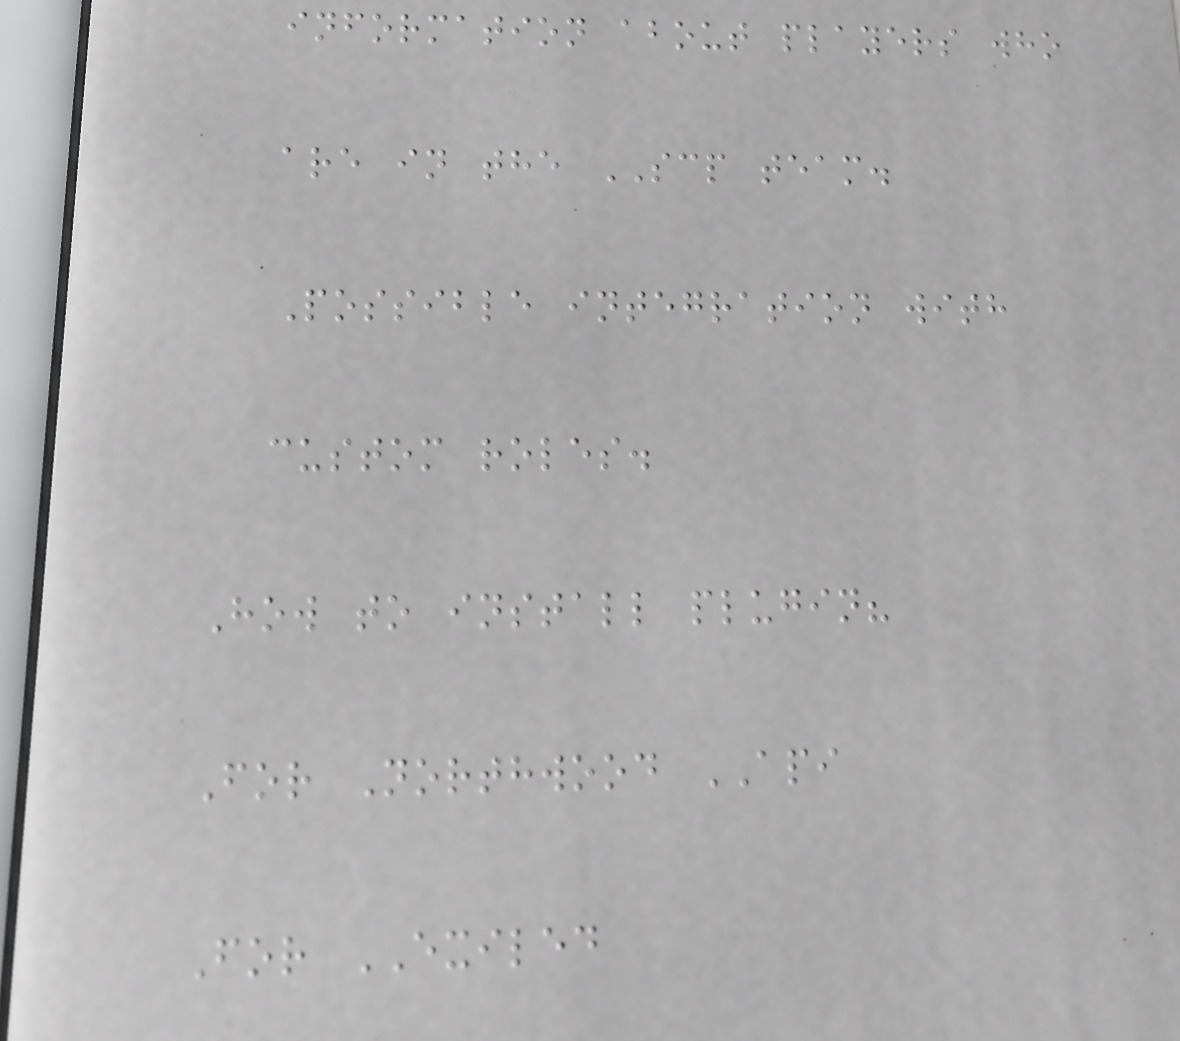information about players who
are in the SCP team.
Possible integration with
custom roles.
How to install plugin?
For Northwood API
For EXILED
